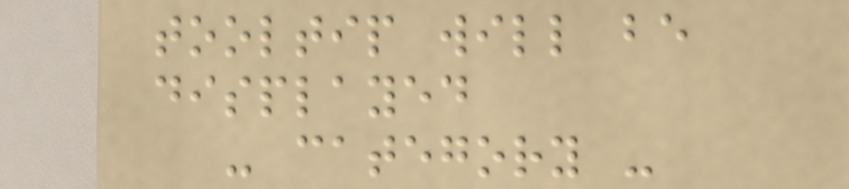tooltip will be
displayed
- category -
